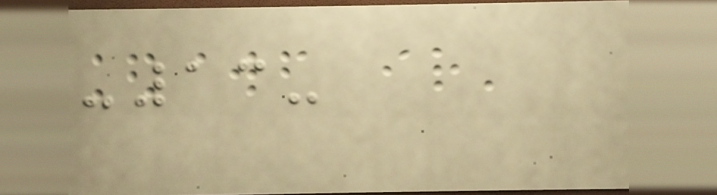-13-
